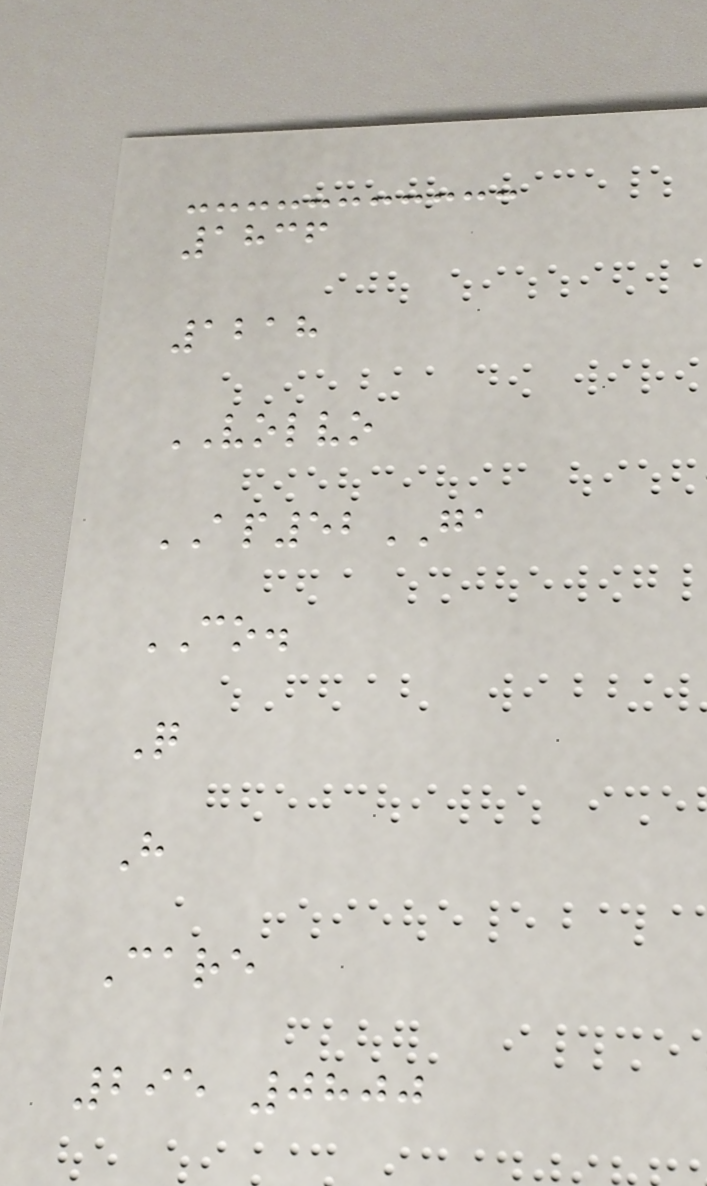1836
1218
VOLVO
AP52GA
CO.
Q
H
Care
295 0800
